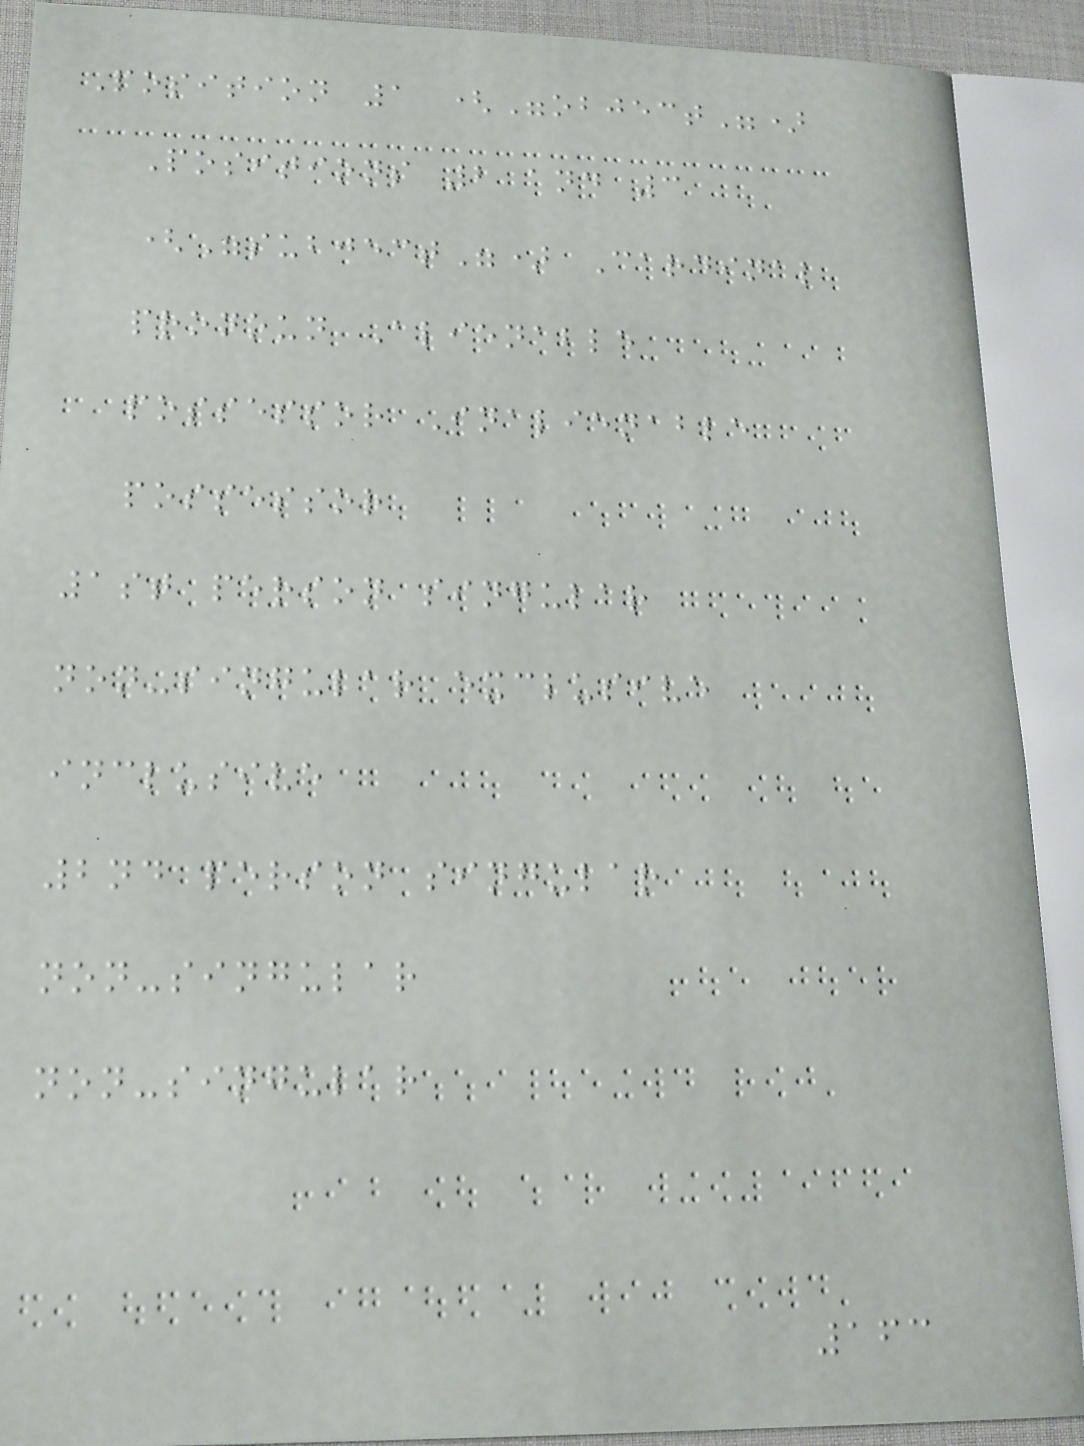Position 1 ("object")
Positions 2 and 3
("subject") Cardinal
pronoun Alienable
possessor Inalienable
possessor
1st person singular
non-singular exclusive
inclusive
2nd person singular
non-singular
non-singular
163
